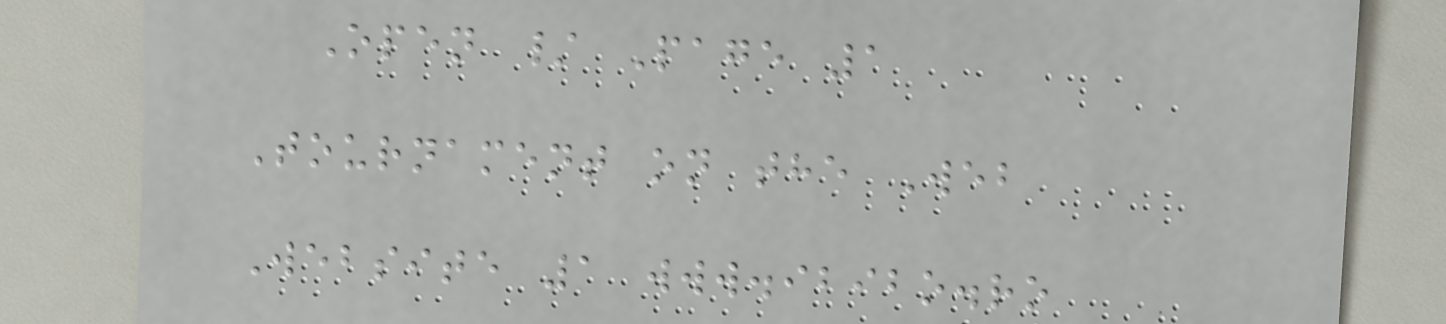Open / Page 1
Tournament on the Web
Website 1 www.ibibo.ro
